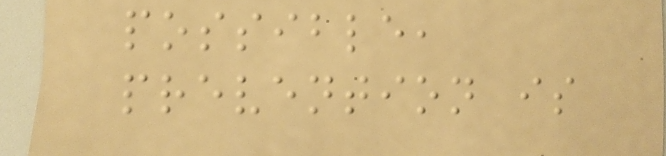possible,
prevention is
